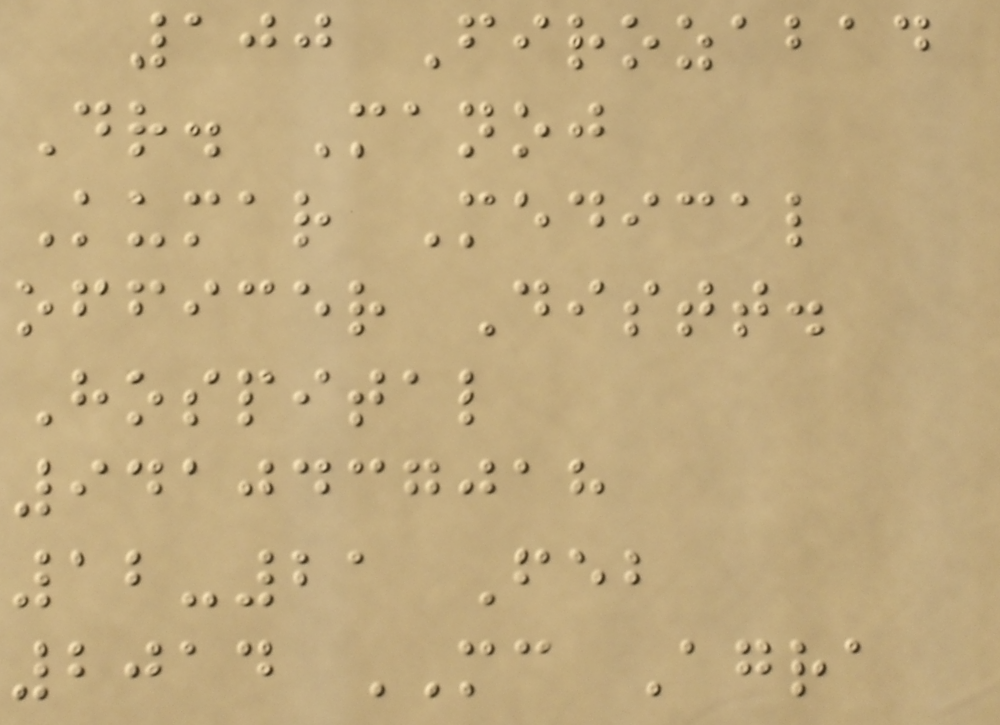100 Firozabad
Dr. Manoj
Kumar Medical
officer Distt.
Hospital
9410437018
12-21 Feb
2014 MC Agra
